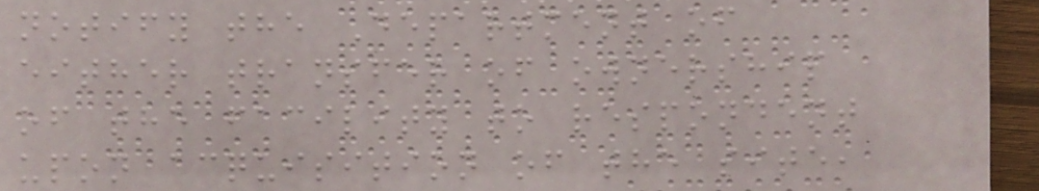notify the Department of
either transfer of ownership
of the facility to respondent
upon acquisition of the site,
